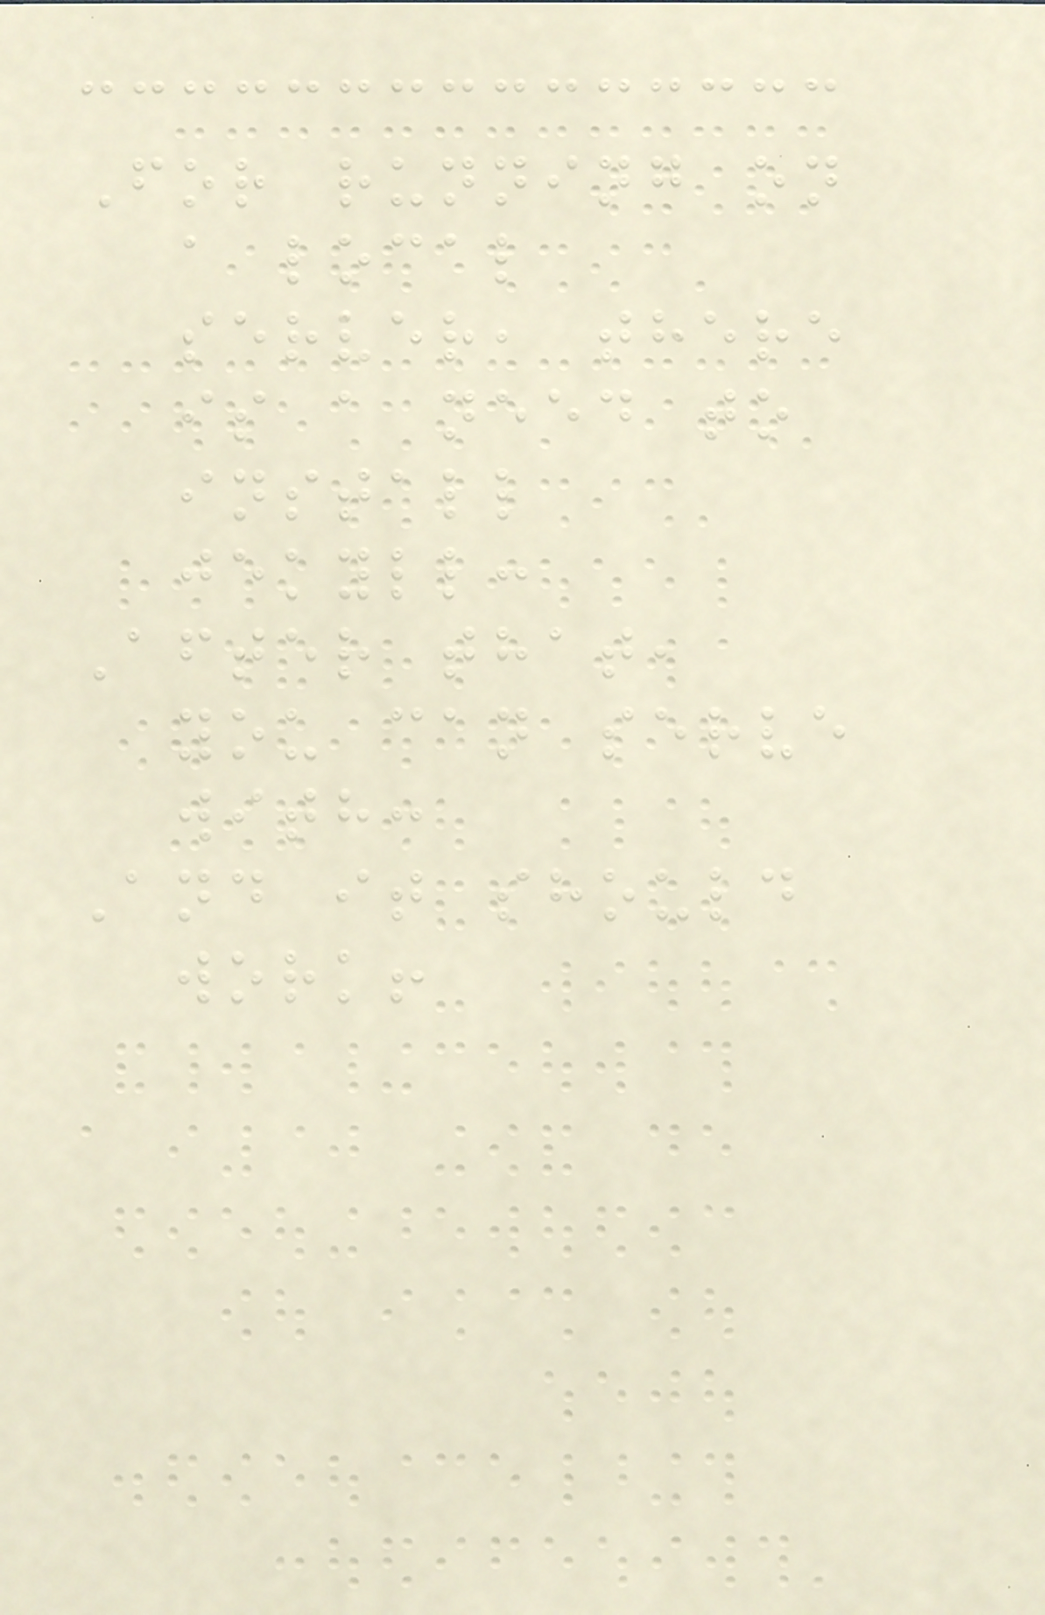For running on
a local
server, there
is a need to
install
jekyll:
After that,
you can serve
with:
And it should
work!
